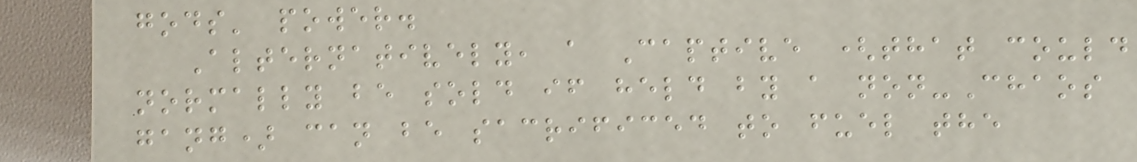gods' power.
Alternatively, a Captive (that could
normally be sold if held by a non-Chaos
gang) can be sacrificed to fuel the
